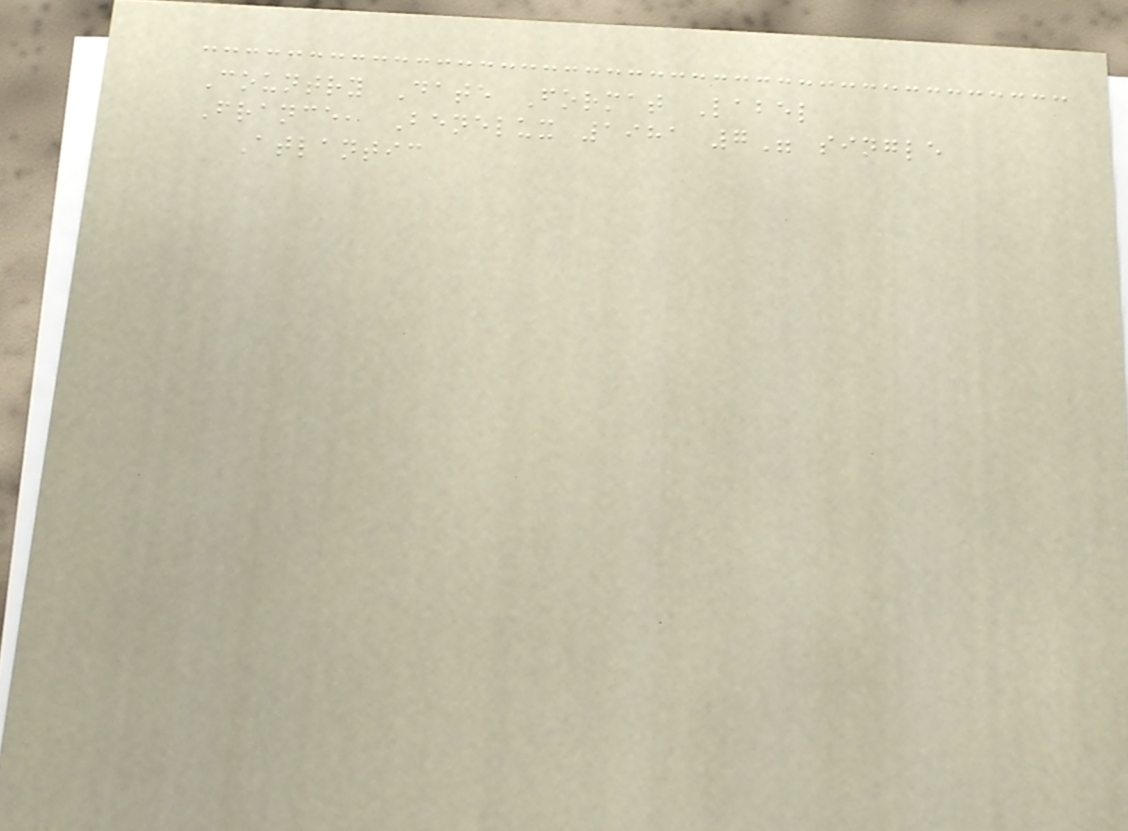Country Date Format Label
France, Benelux 1981 7" single
Atlantic
